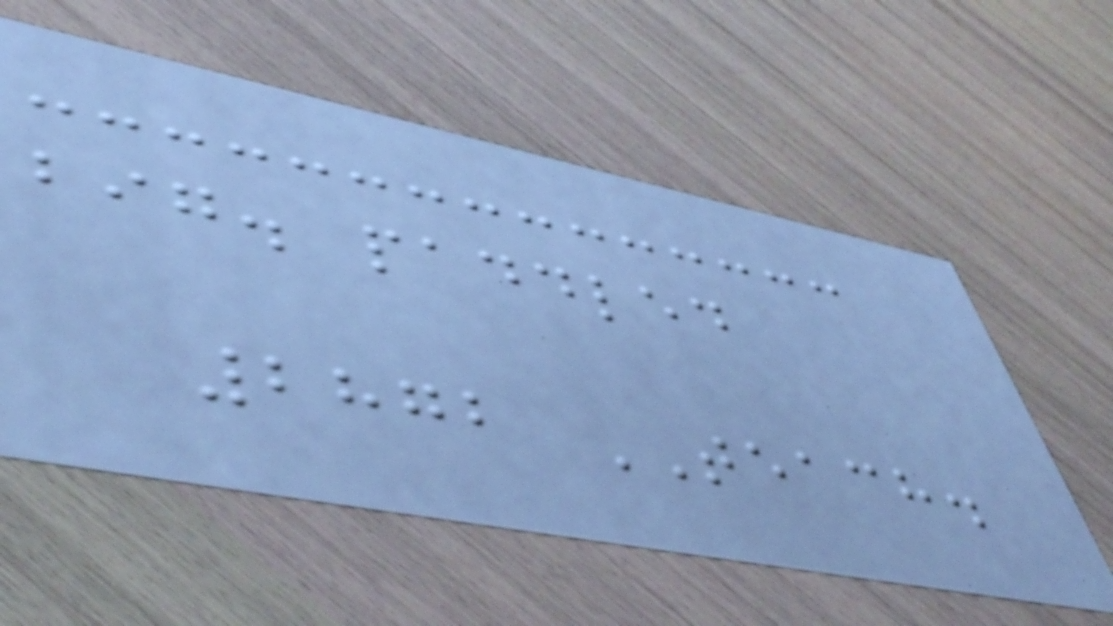big. paddled
2872 TEACH.
